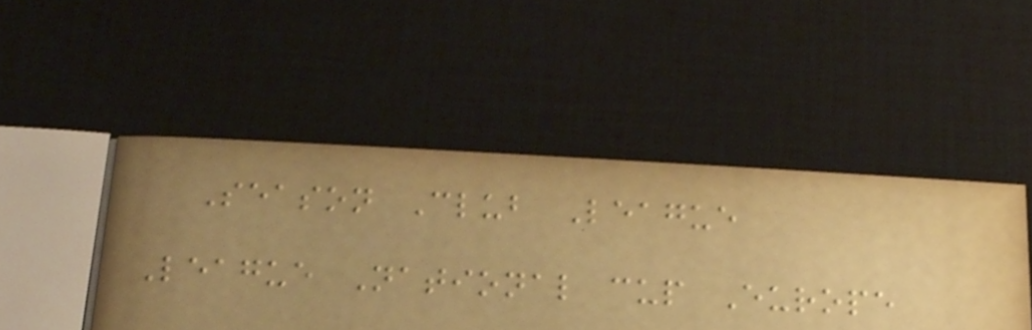Season Club League
League National cup Europe
